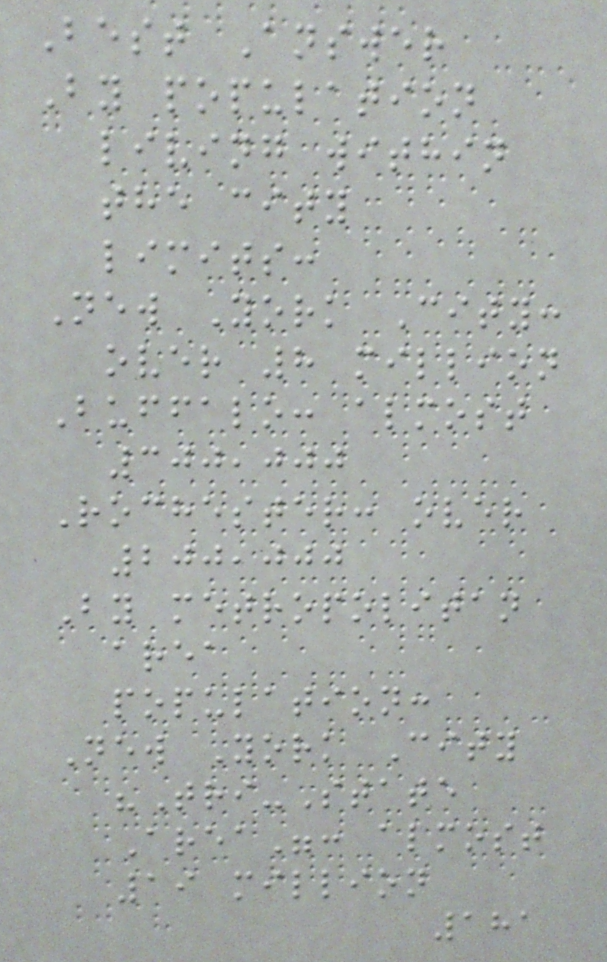Best Answer
By population
living within
the city
limits:
New York City:
over 8 million
Buffalo: almost
300,000
Rochester: over
200,000
By metropolitan
area
population:
New York City
"Tri-State
Area": almost
19 million
181
